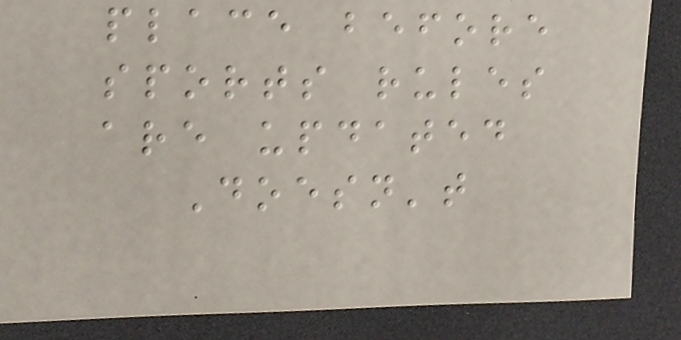place before
sports rules
are updated
Doesn't
